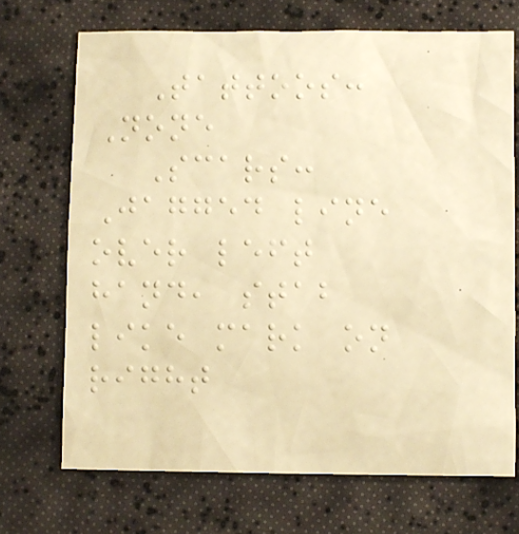Tattoos:
None
Scars:
Jagged line
over left
hand, stab
like mark on
right
